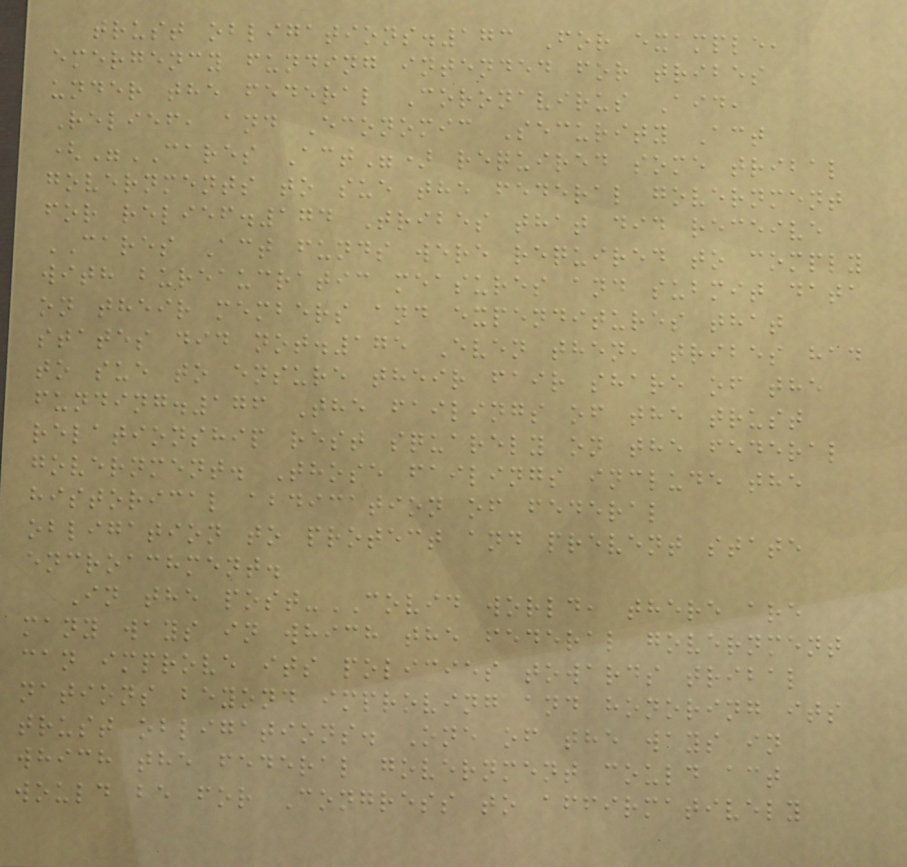trust obligations.173 For example,
emergency funding intended for tribes
under the federal Coronavirus Aid,
Relief, and Economic Security Act
("CARES Act") required some tribal
governments to sue the federal government
for relief.174 Tribes that did receive
CARES Act funds were required to comply
with bureaucratic measures and submit data
on their members and expenditures that
states did not.175 Even then, tribes had
to sue to ensure their fair share of the
funding.176 The failings of the trust
relationship rest squarely on the federal
government. Those failings include the
historical abdication of federal
obligation to protect and prevent state
encroachment.
In the post-COVID world, there are
many ways in which the federal government
can improve its policies towards tribal
nations beyond improving and honoring its
trust obligations. One of the ways in
which the federal government could act
would be for Congress to affirmatively
